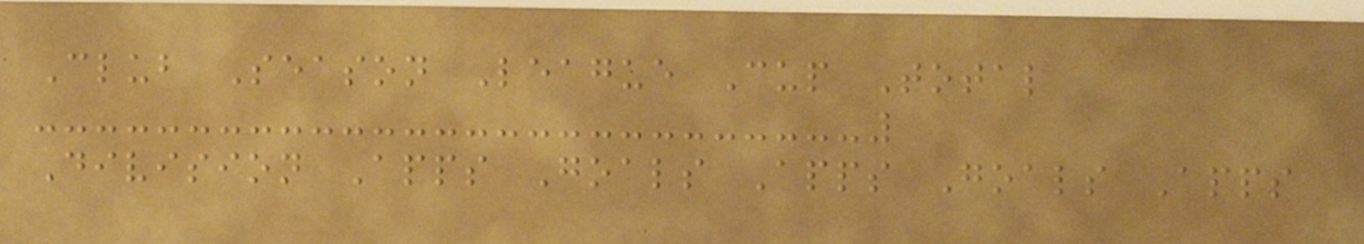Club Season League Cup Total
Division Apps Goals Apps Goals Apps
